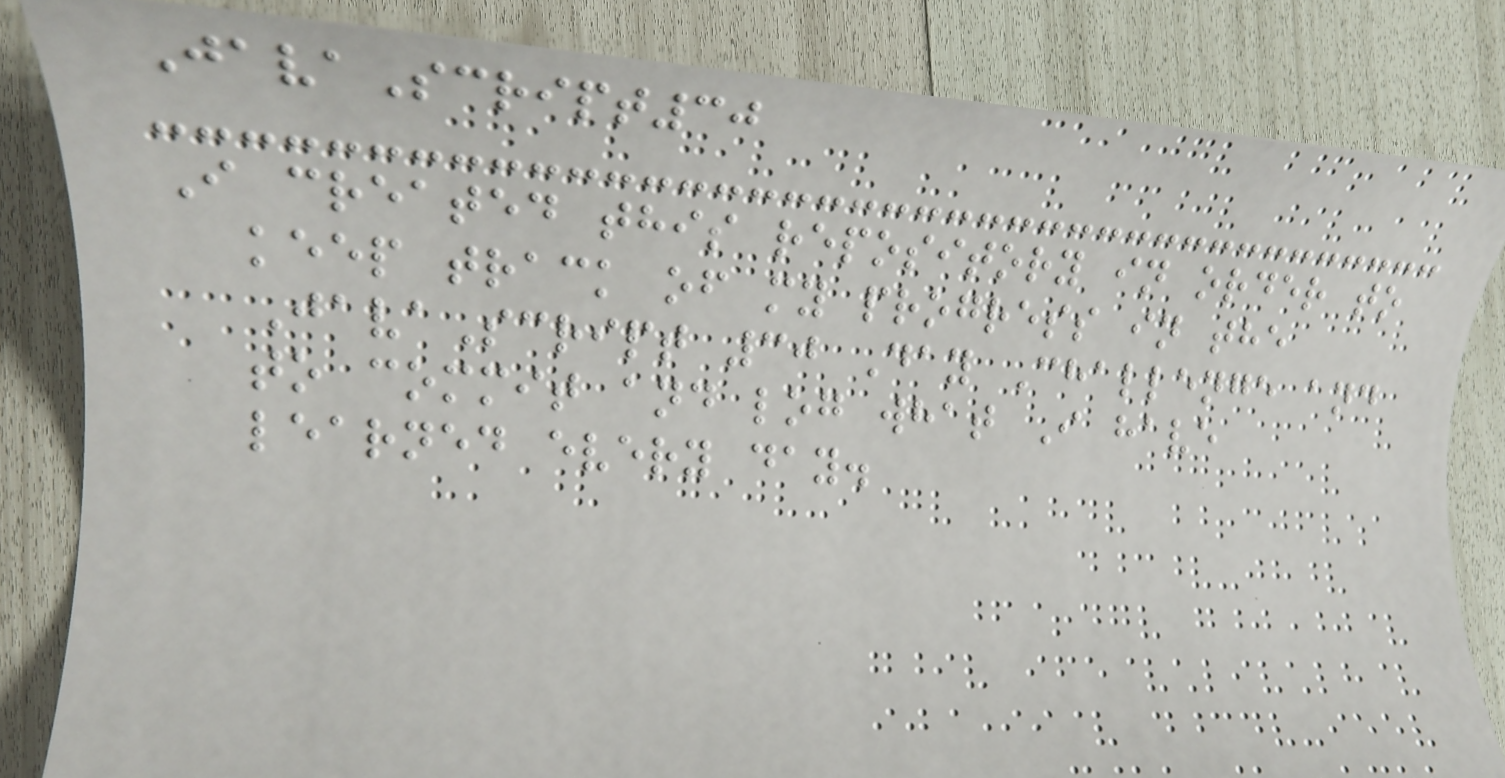JavaScript30
I created this repository in order to
keep track of my progress in the
JavaScript 30 Day Challenge and
to commit and log what I have
learned every day.
